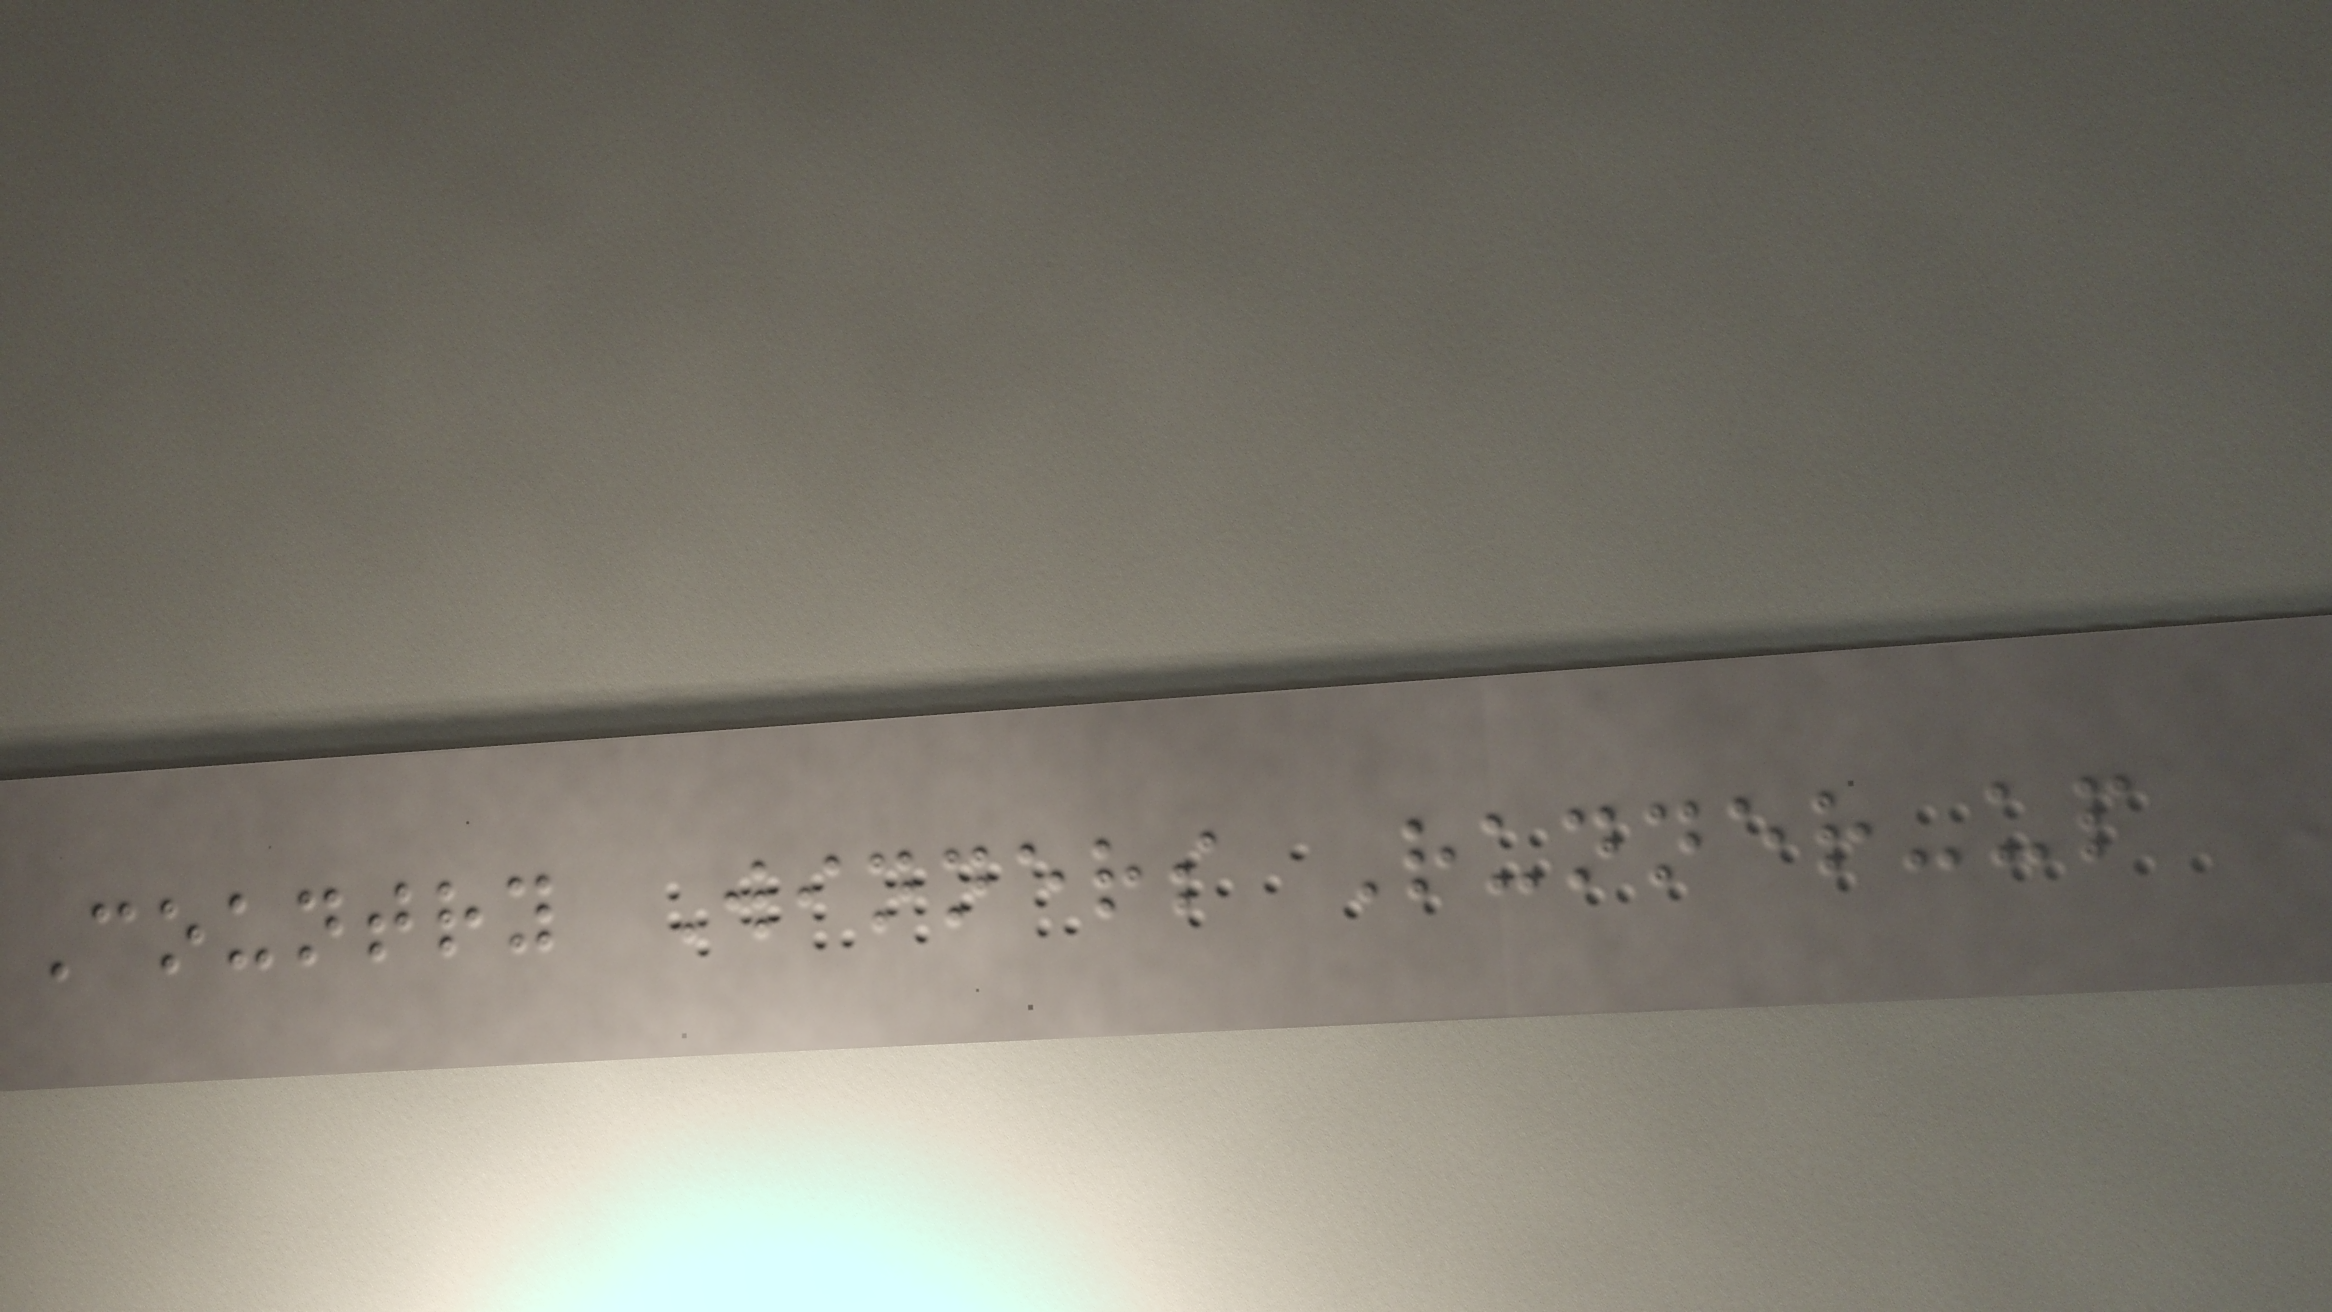Country Winners Runner-up
